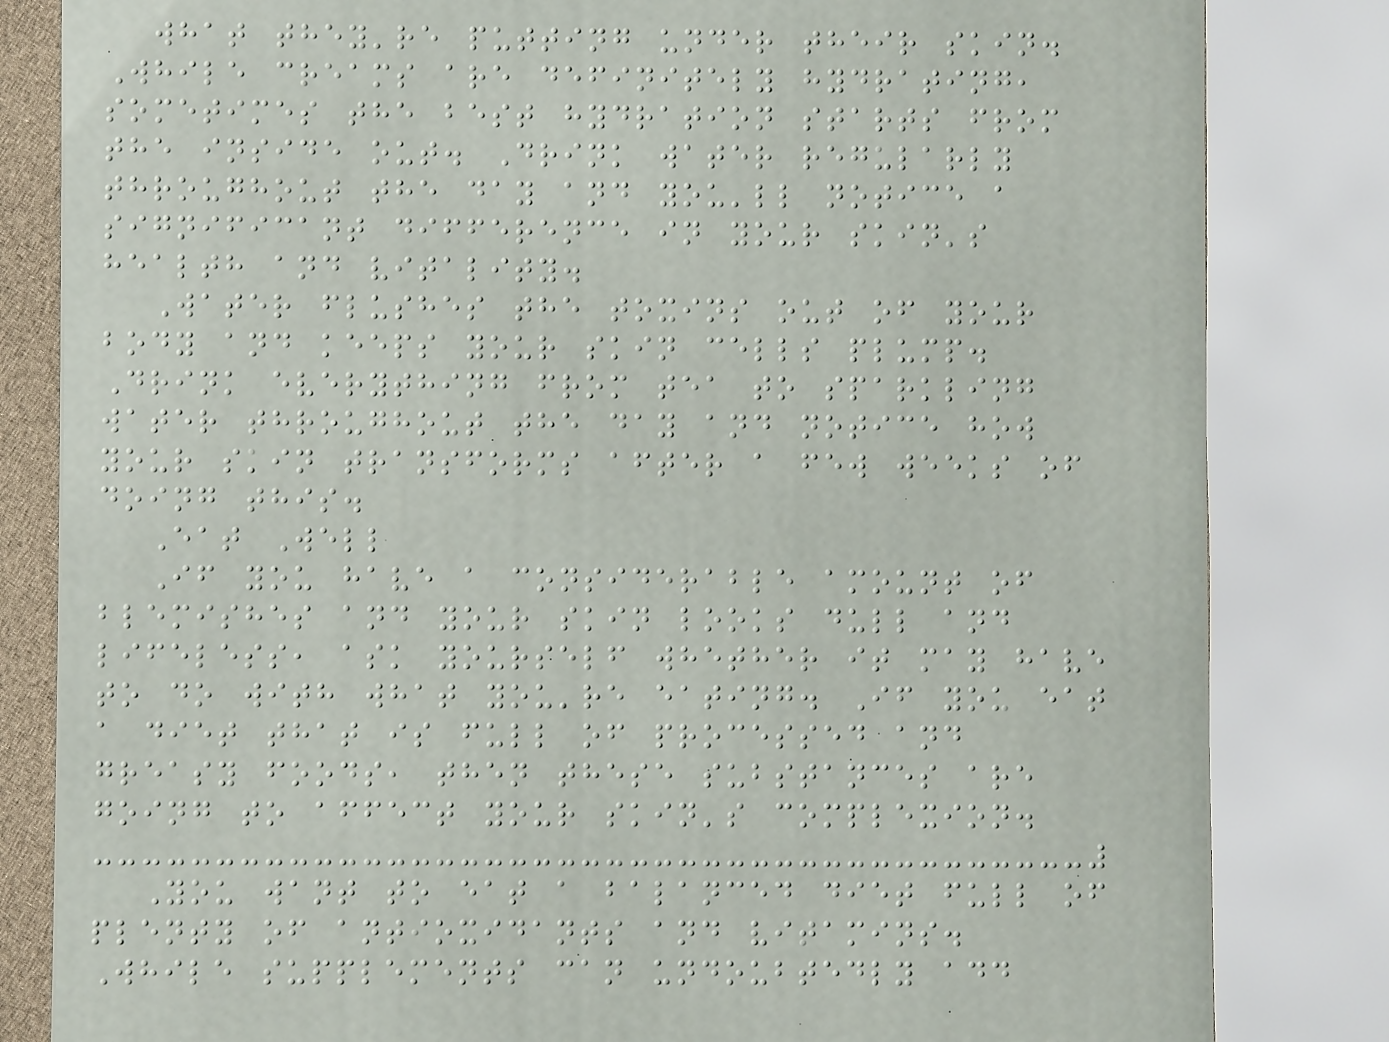what they're putting under their skin.
While creams are definitely hydrating,
sometimes the best hydration starts from
the inside out. Drink water regularly
throughout the day and you'll notice a
significant difference in your skin's
health and vitality.
Water flushes the toxins out of your
body and keeps your skin cells plump.
Drink everything from tea to sparkling
water throughout the day and notice how
your skin transforms after a few weeks of
doing this.
Eat Well
If you have a considerable amount of
blemishes and your skin looks dull and
lifeless, ask yourself whether it may have
to do with what you're eating. If you eat
a diet that is full of processed and
greasy foods, then these substances are
going to affect your skin's complexion.
You want to eat a balanced diet full of
plenty of antioxidants and vitamins.
While supplements can undoubtedly add
